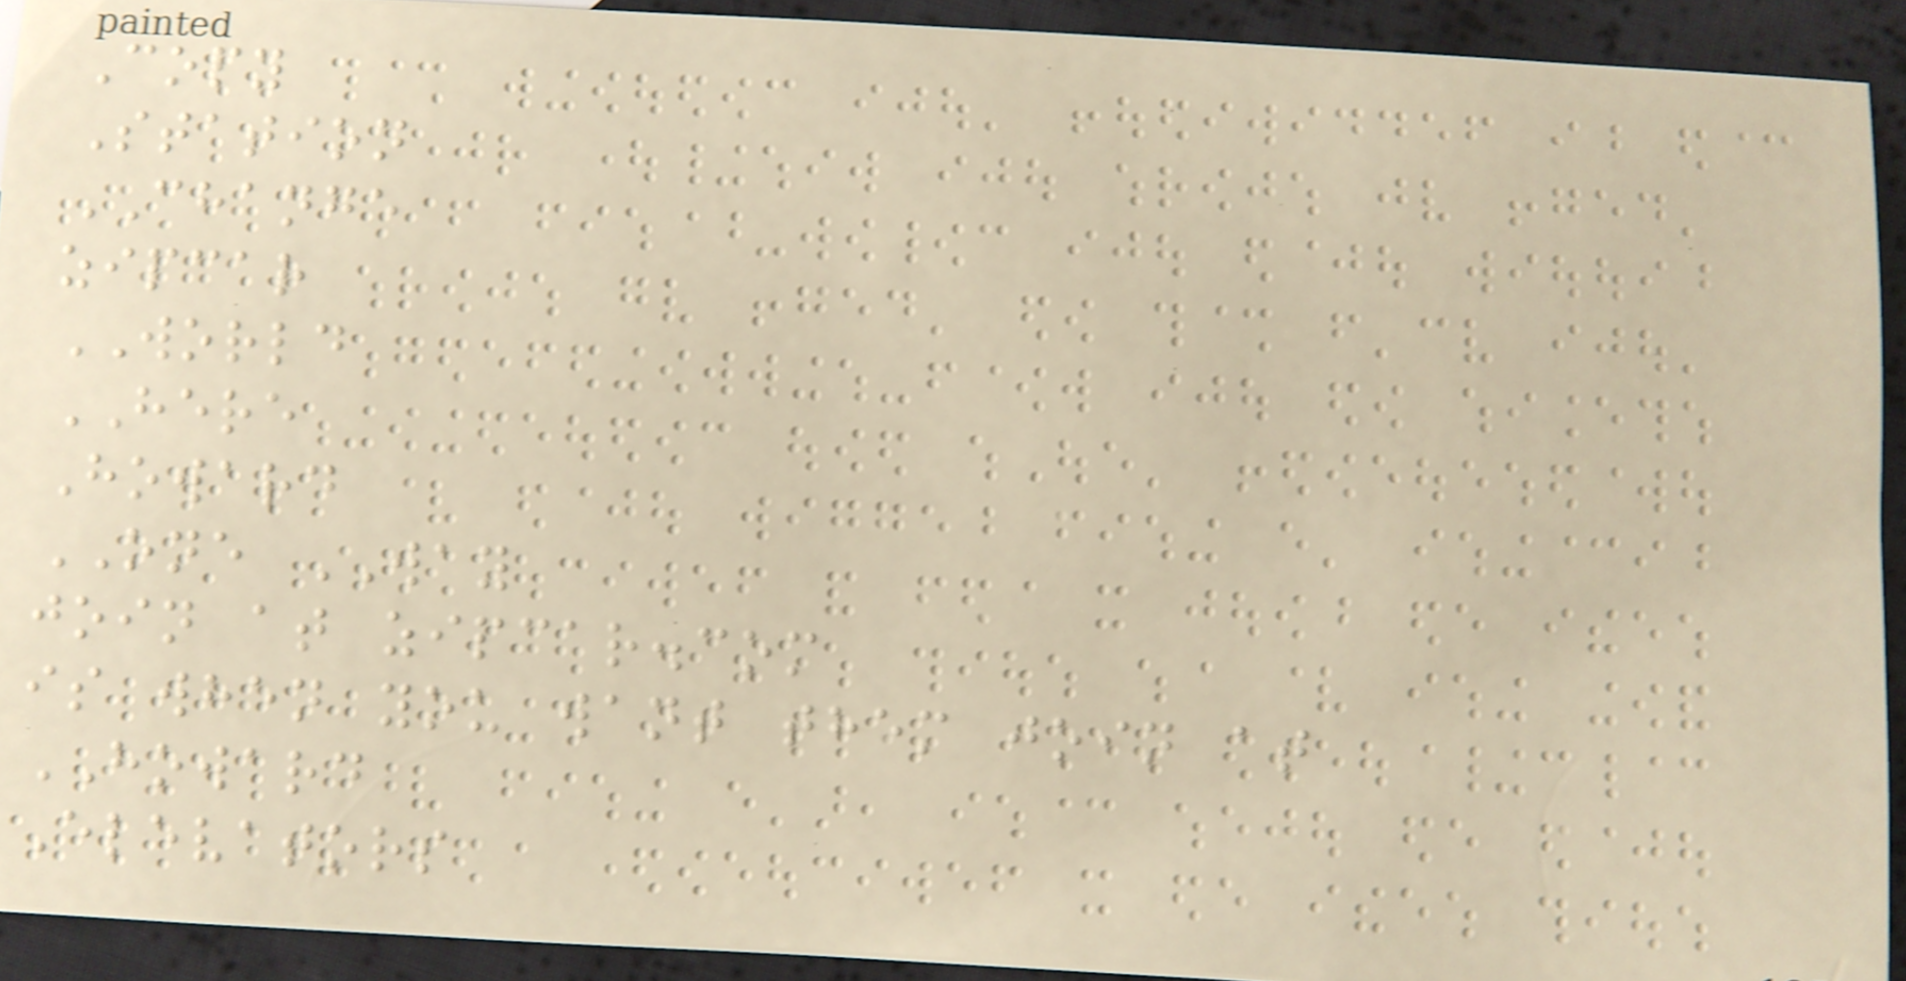Copy
Station
CHANGE
zipcar
WORLD
HERE
Howard
ONE WAY
join at zipcar.com
is when you want them join at
HOWARD
Elevators
